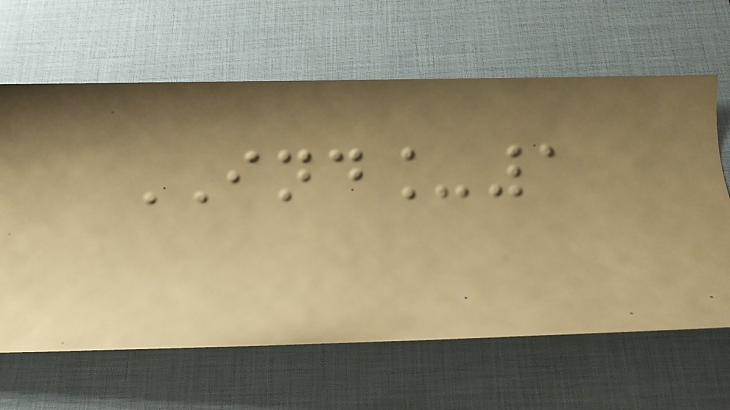IND_1
